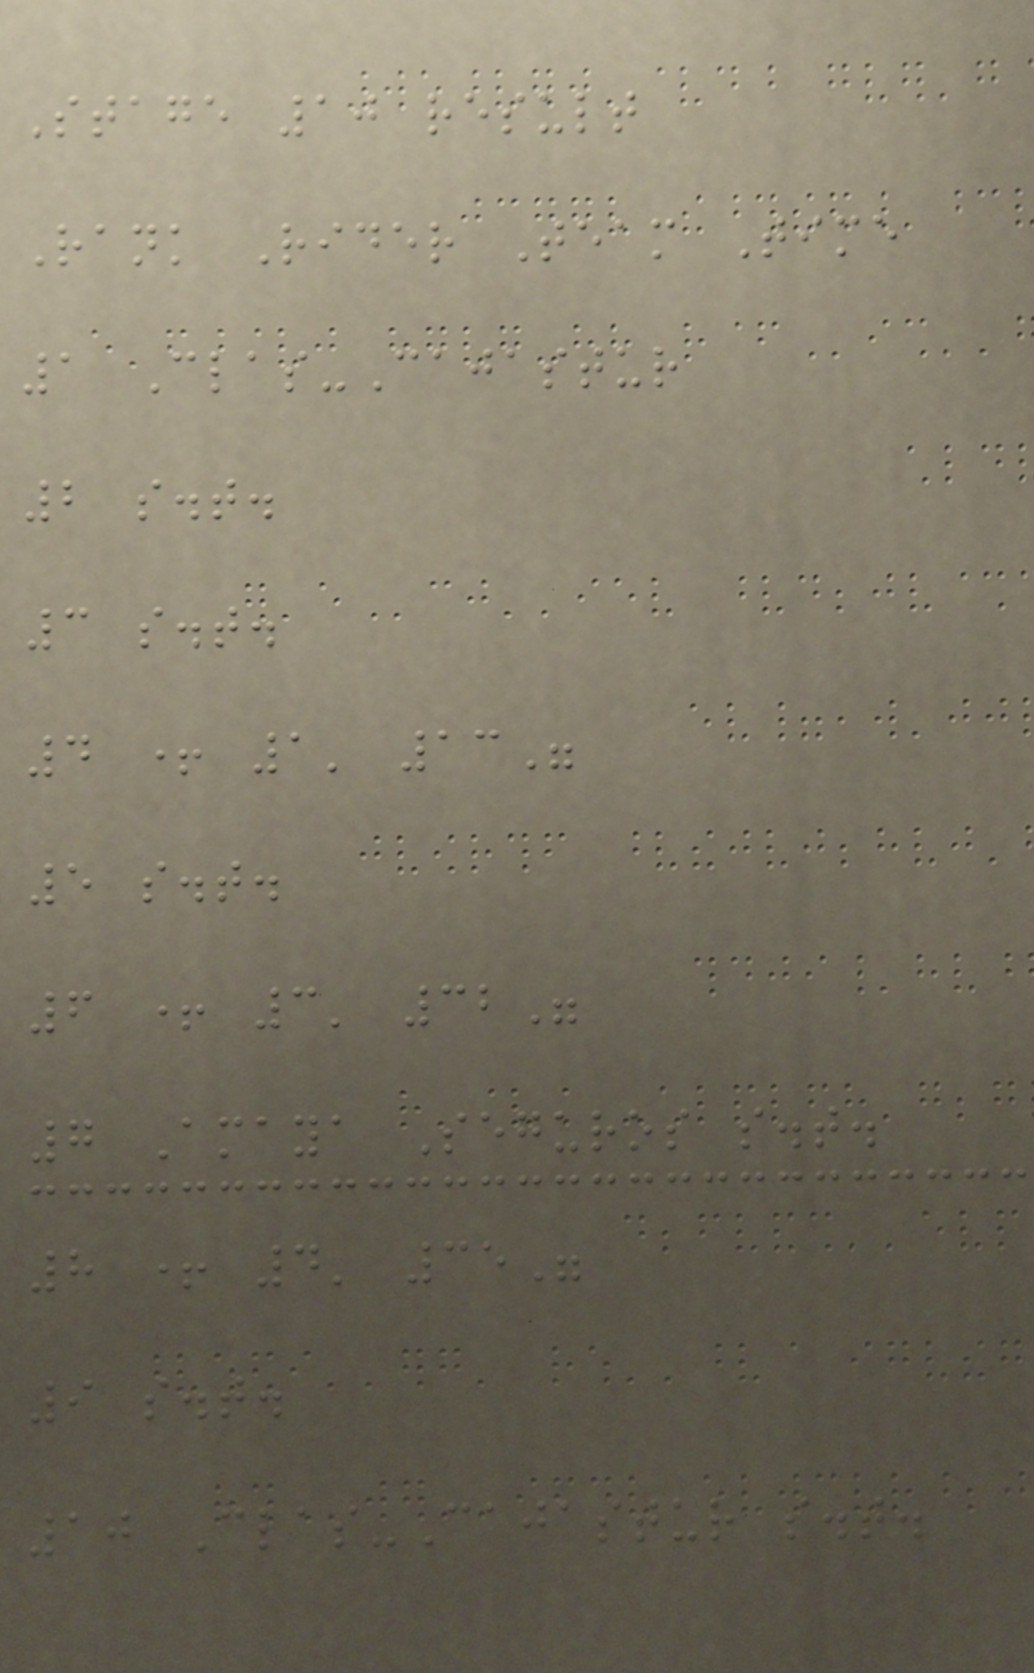Stage 10 result
Rank Rider Team Time
1 Clas-Cajastur
2 s.t.
3 s.t.
4 + 1' 13"
5 s.t.
6 + 3' 32"
7 Amaya Seguros s.t.
8 + 4' 35"
9 s.t.
10 Clas-Cajastur s.t.
